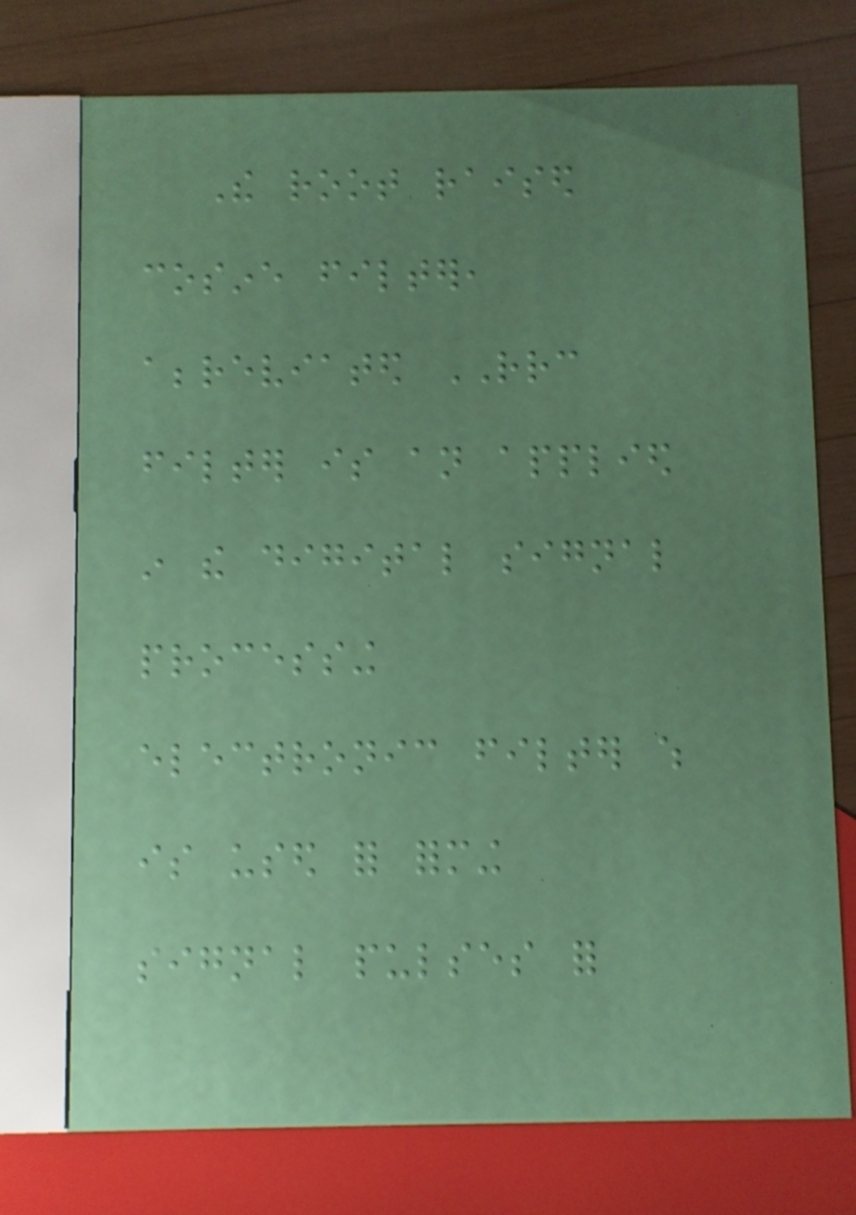The root raised
cosine filter,
abbreviated RRC
filter is an applied
in the digital signal
processing
electronic filter which
is used for forming
signal pulses for
